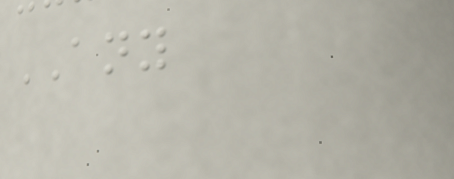ANY
